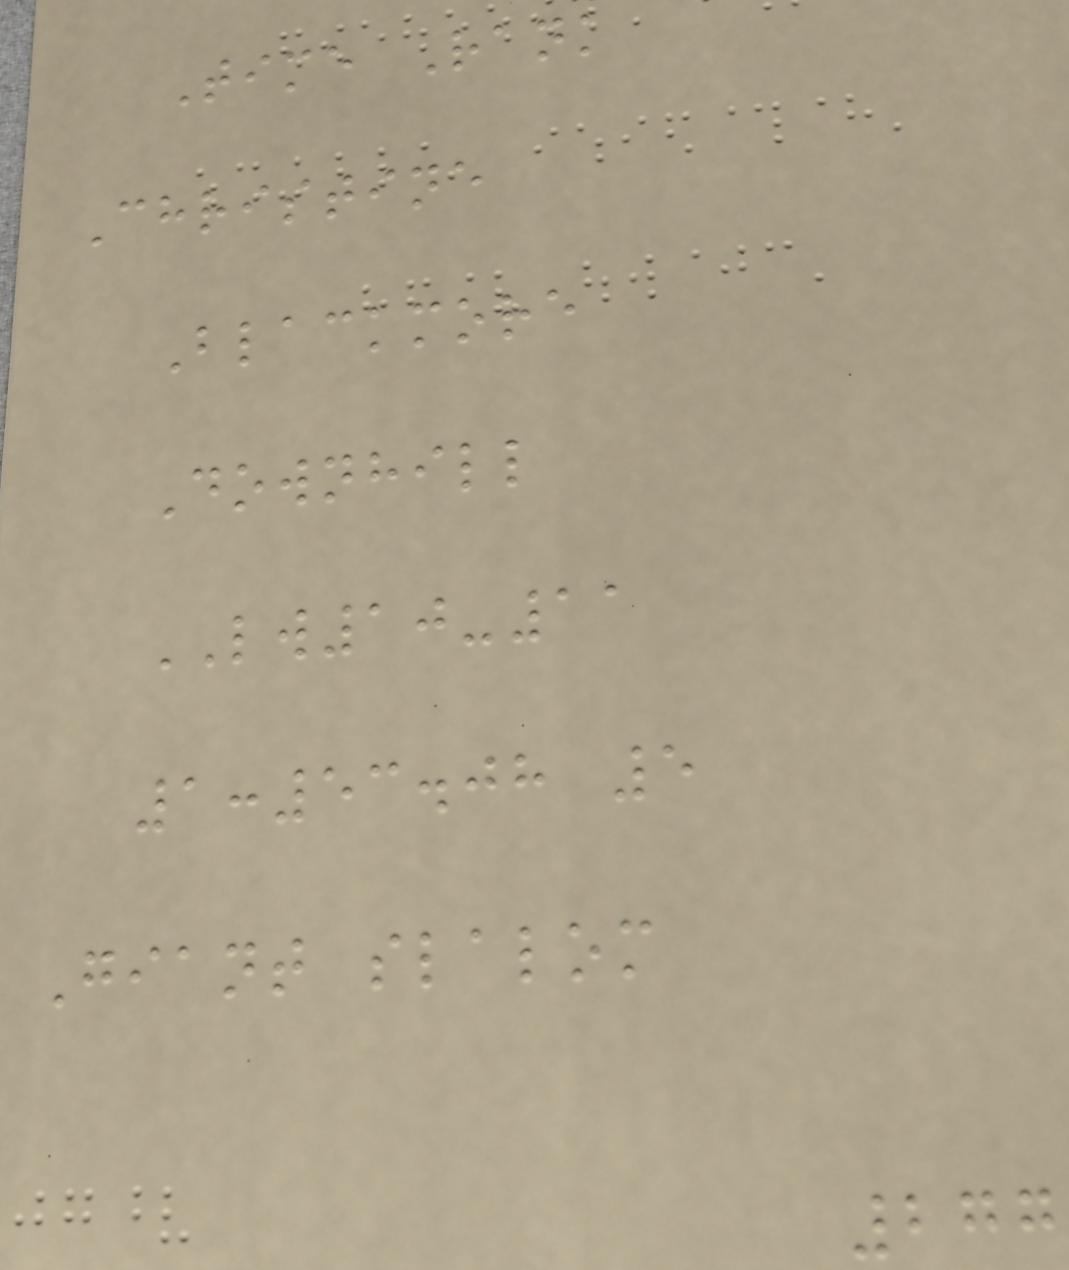Time Rank
Christine
Blackmore
Downhill
LW10-11
1:53.08 5
Giant slalom
277
